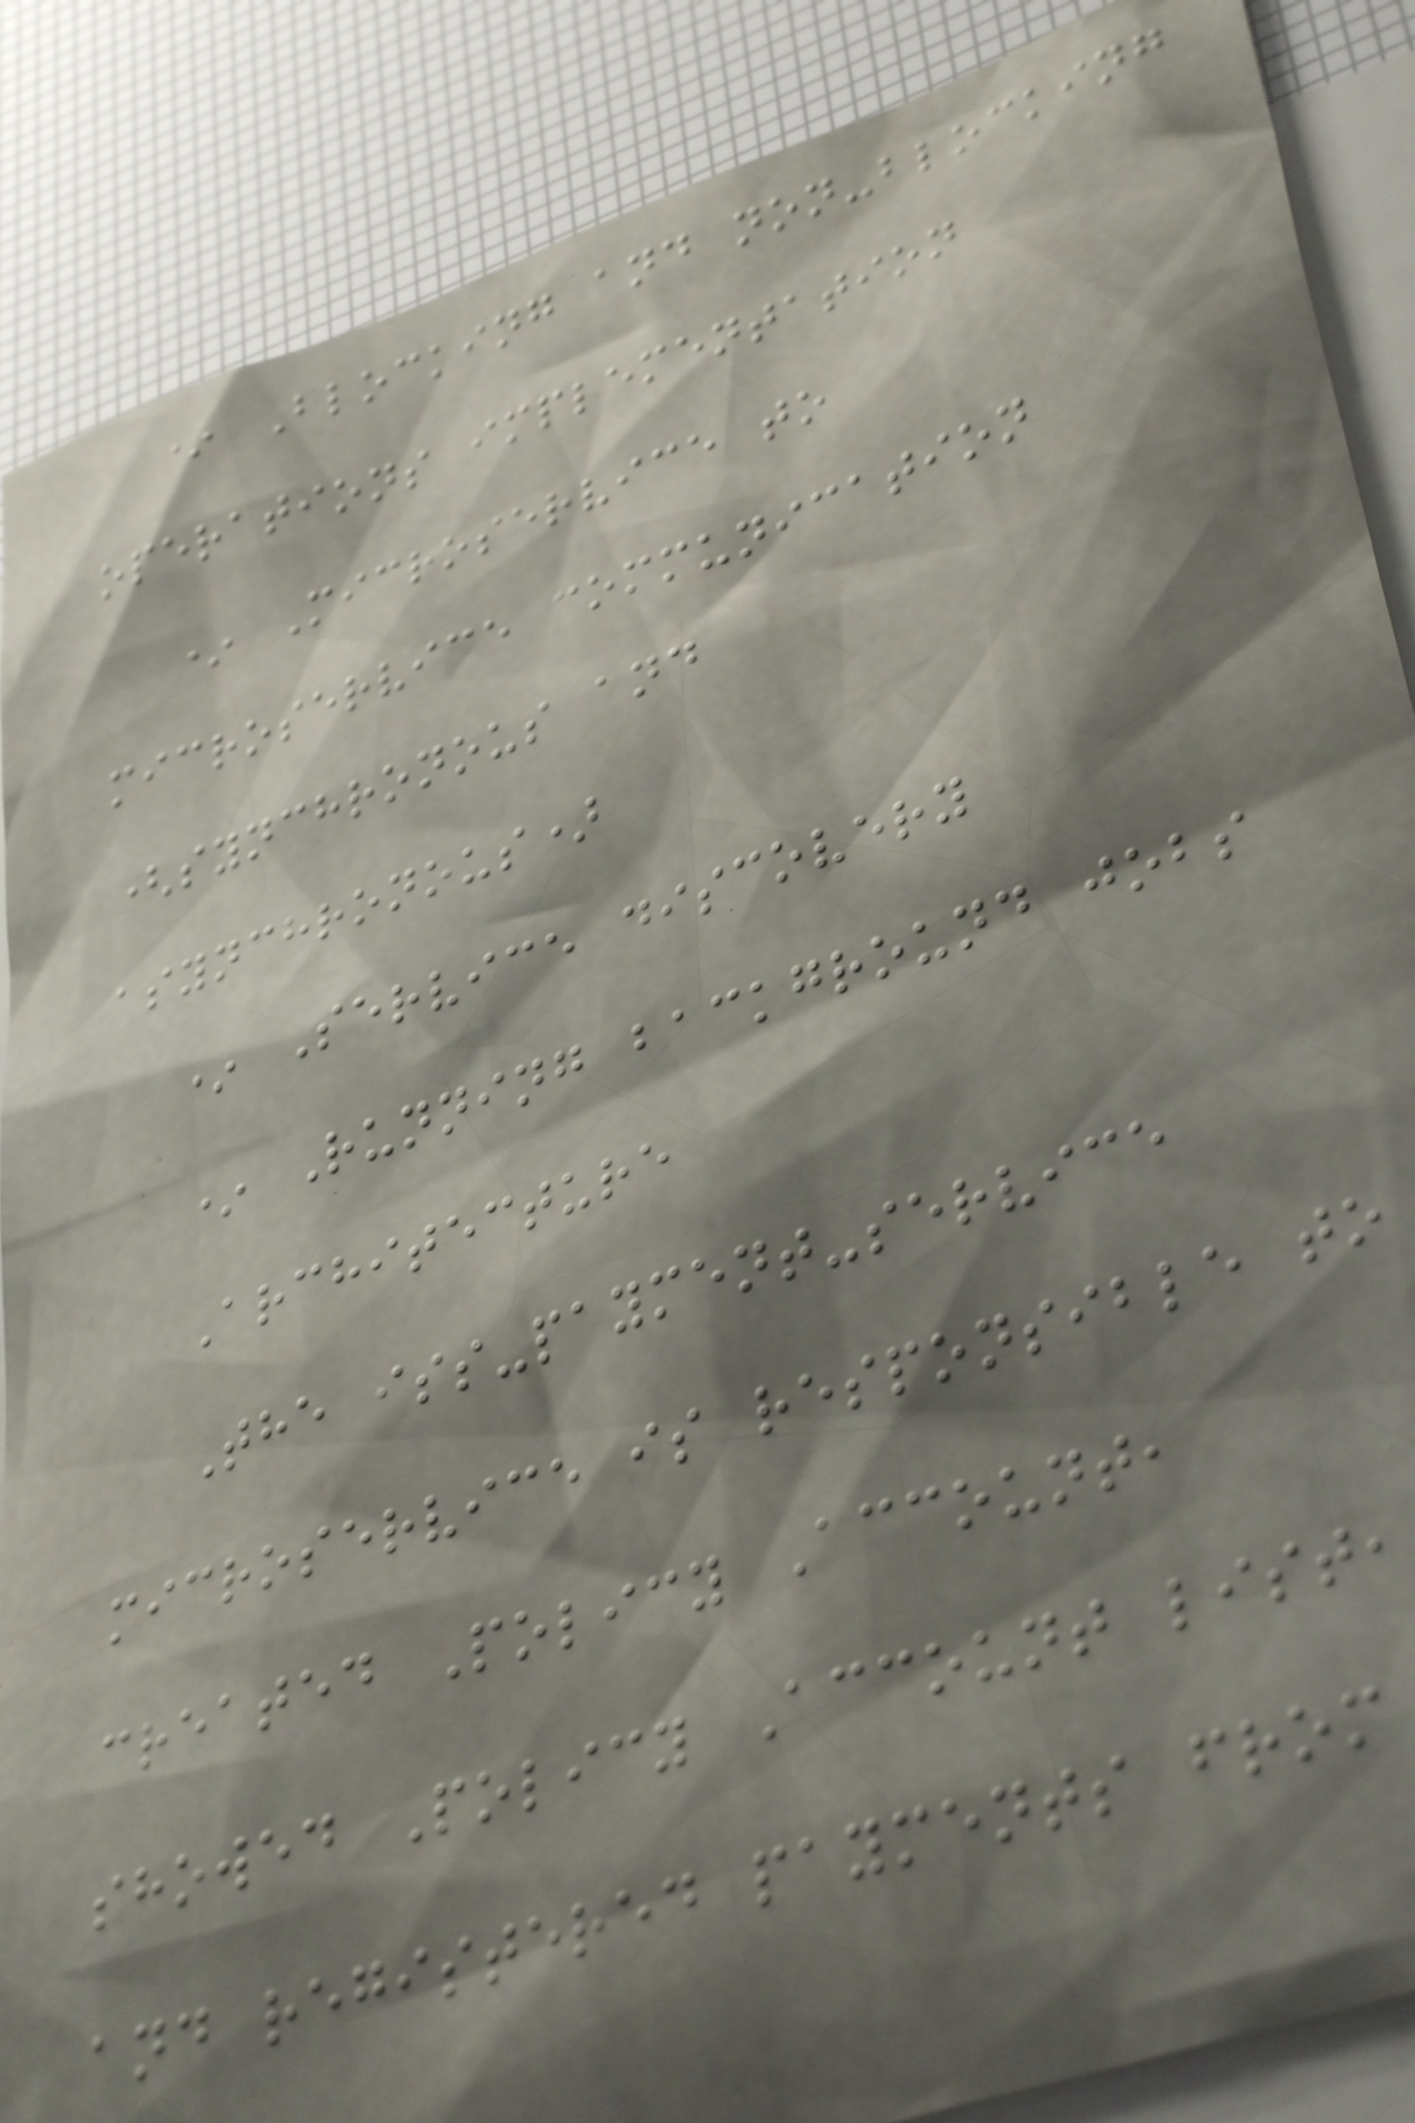* Blocking and non-blocking
operations implementation
* Microservice to
microservice communication
(synchronous and
asynchronous)
* Service discovery
* Running background jobs
Architecture
The iss-payment-service
microservice is responsible to
created Policy Account,
showed Policy Account list,
and registered payments from
